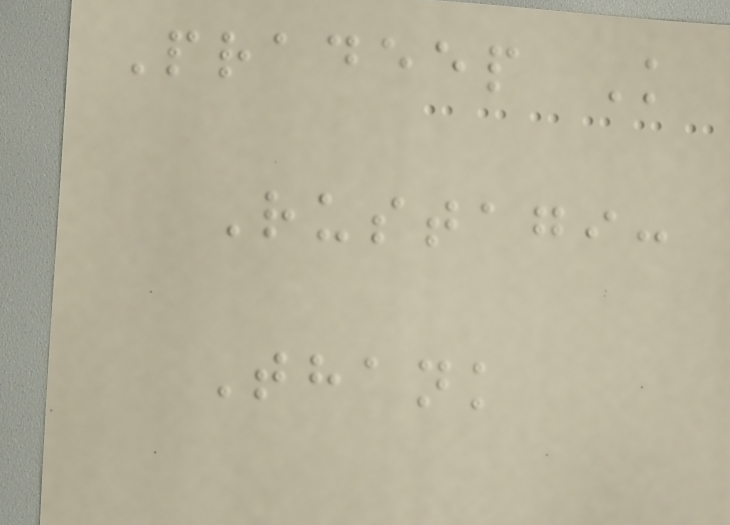Pradeep K
Rustagi:
Thank
